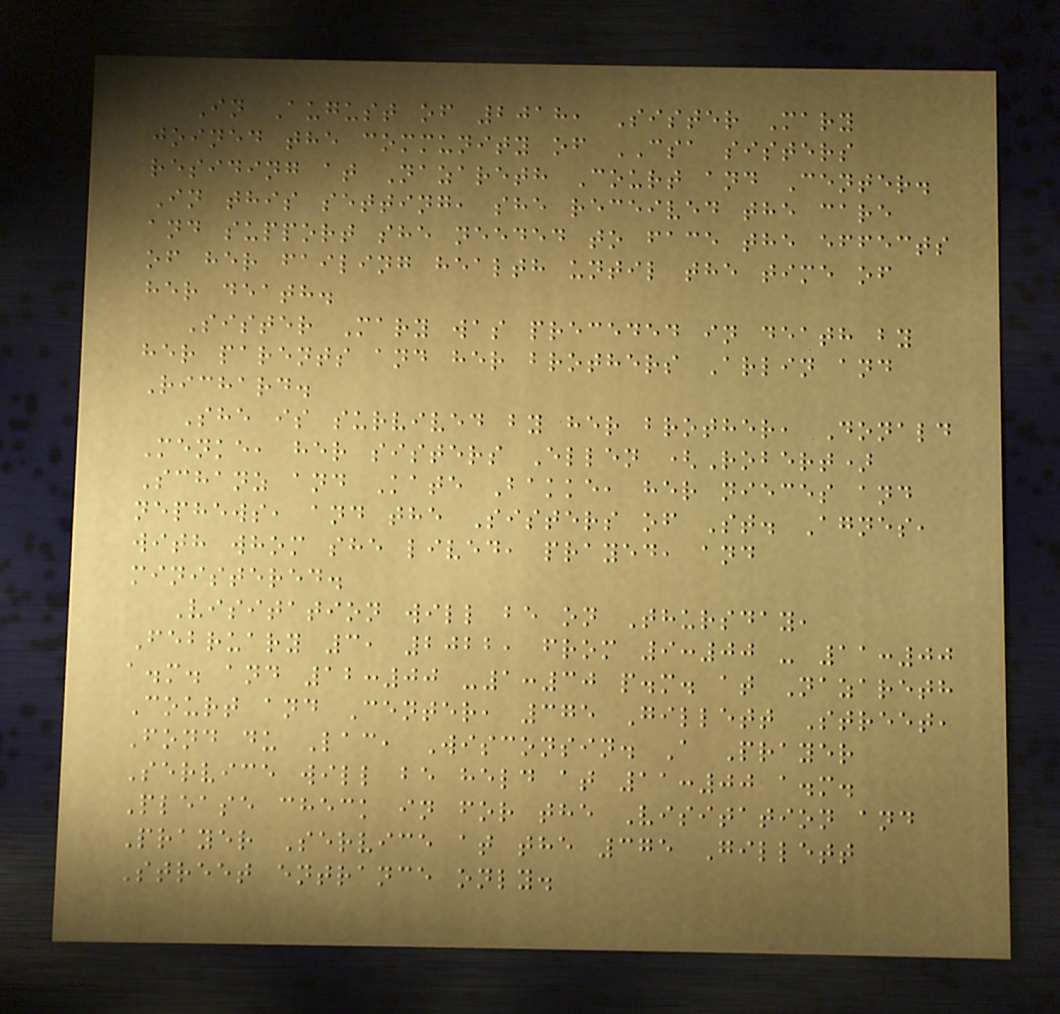In August of 2018, Sister Mary
joined the community of CSA sisters
residing at Nazareth Court and Center.
In this setting, she received the care
and support she needed to face the effects
of her failing health until the time of
her death.
Sister Mary was preceded in death by
her parents and her brothers Arlin and
Richard.
She is survived by her brother, Donald
Menke, her sisters Ellen (Robert)
Schanz and Kate Bakke, her nieces and
nephews, and the Sisters of St. Agnes,
with whom she lived, prayed, and
ministered.
Visitation will be on Thursday,
February 3, 2022, from 9:00 - 11:00
a.m. and 12:00 -1:30 p.m. at Nazareth
Court and Center, 375 Gillett Street,
Fond du Lac, Wisconsin. A Prayer
Service will be held at 11:00 a.m.
Please check in for the Visitation and
Prayer Service at the 375 Gillett
Street entrance only.
